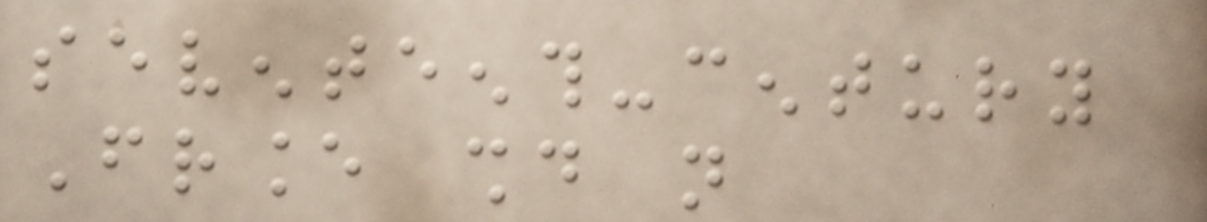seventeenth-century
France should not
